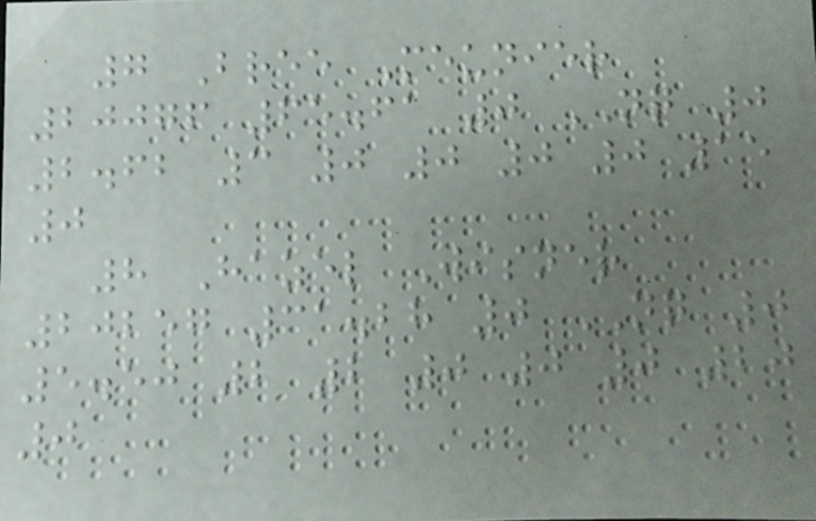7 Bree Meunier
20076 65.61 0 NQ 0
2.62 3 0 0 0 0 15
0
8 Hazel Wisner
20257 31.28 0 NQ 0
5.50 2 2 0 0 0 20
0
